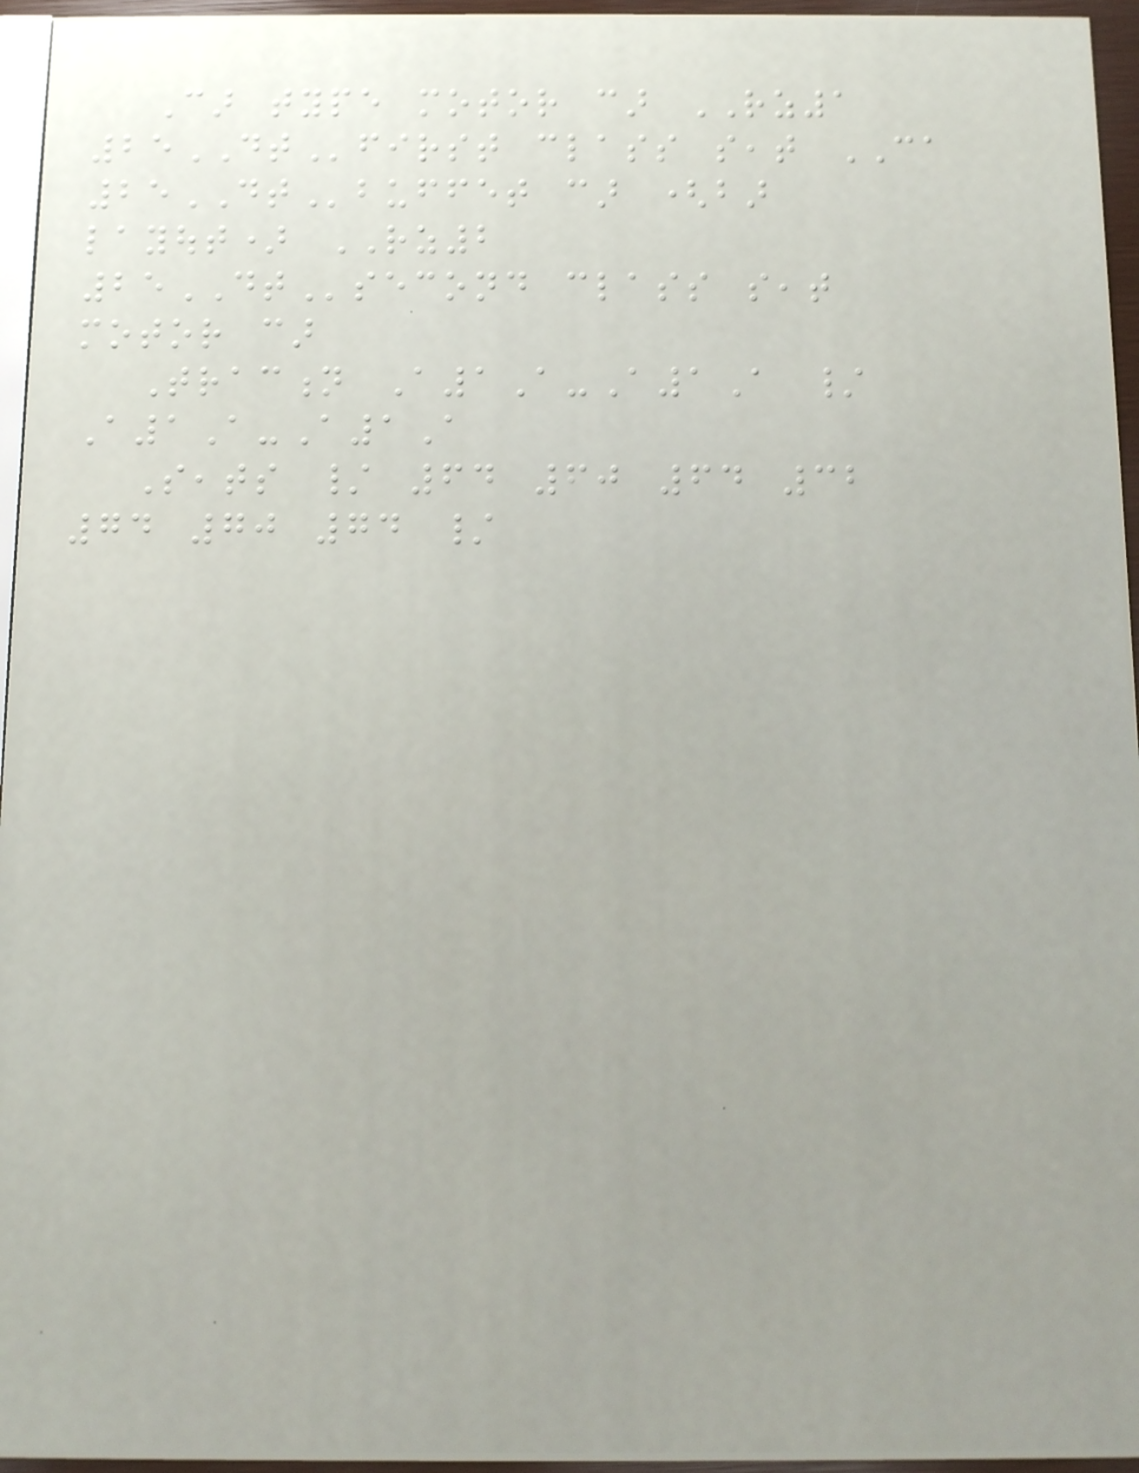Car type motor car RZ1
25DTfirst class seat CA
25DTbuffet car (bar
layout) RZ2
25DTsecond class seat
motor car
Traction A1A-A1A /
A1A-A1A
Seats / 64 60 64 32
74 70 74 /
